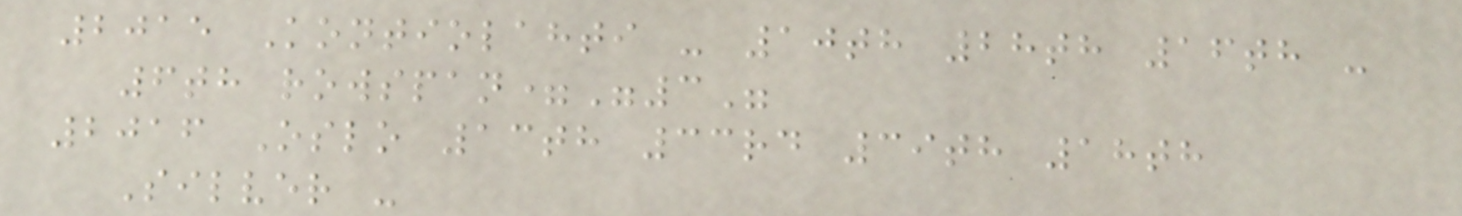2015 Kontiolahti - 10th 28th 16th -
6th rowspan="3"
2016 Oslo 13th 33rd 39th 18th
Silver -
